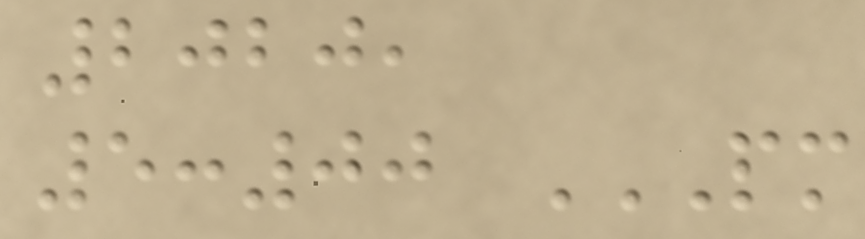2020,
5:00 PM
